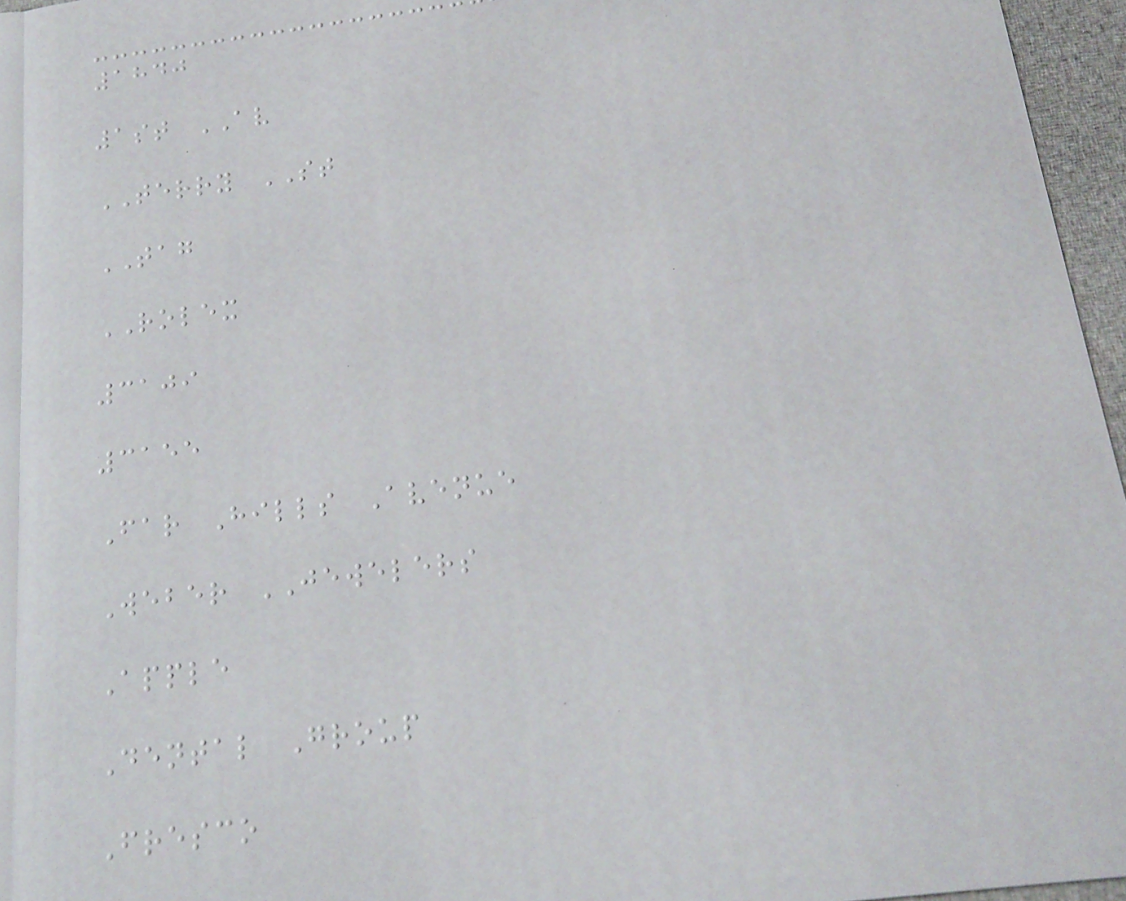1840
1st AV
TERRY ST
TAG
ROLEX
3109
3155
Far Hills Avenue
Weber JEWELERS
Apple
Dental Group
Fresco
